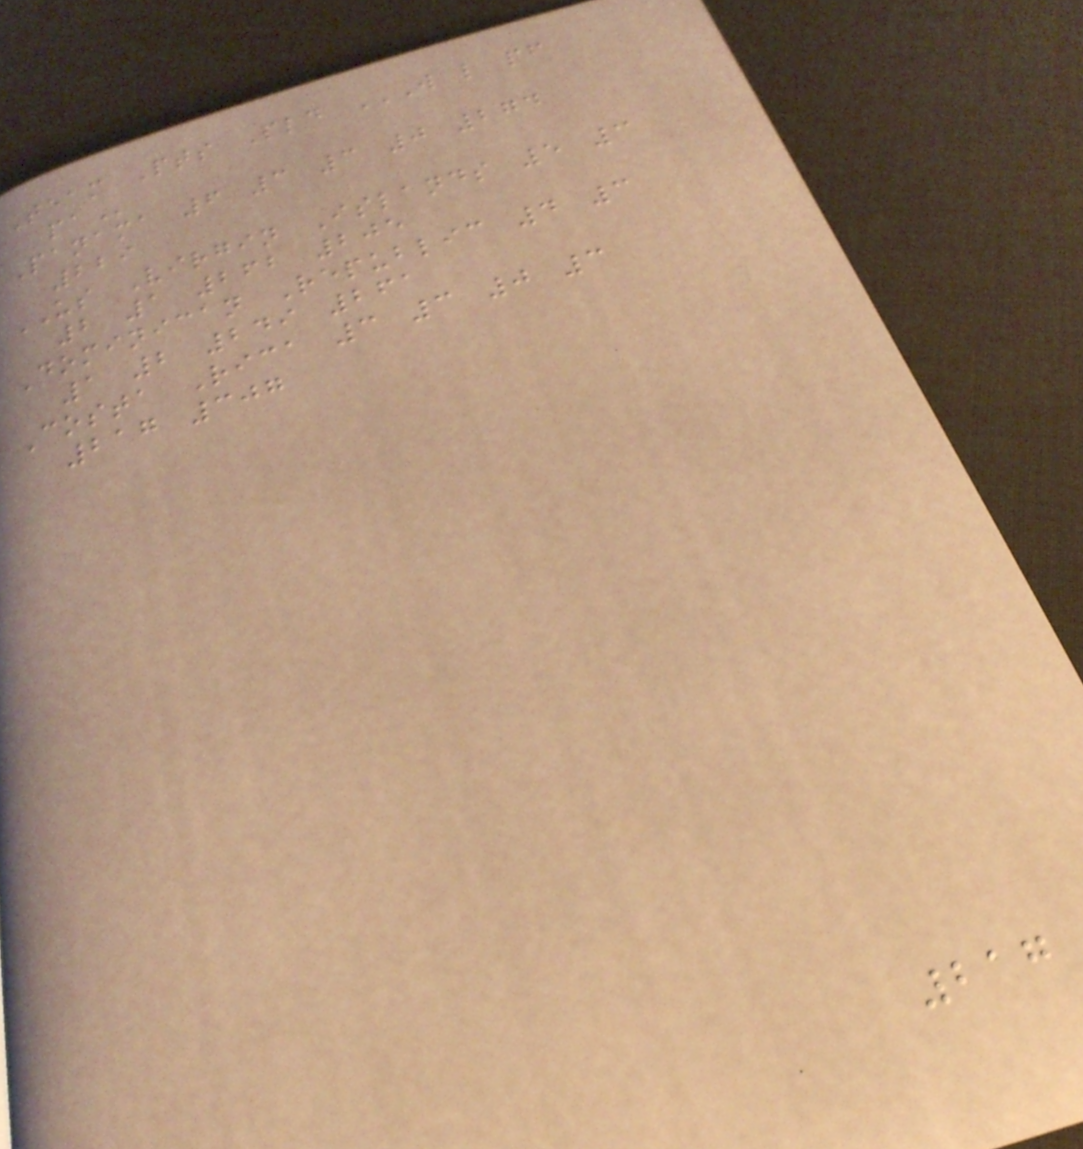Team Pts Pld W L PF
PA
Panama 6 3 3 0 274
229
US Virgin Islands 5 3
2 1 262 205
Dominican Republic 4 3
1 2 249 261
Costa Rica 3 3 0 3
217 307
217
